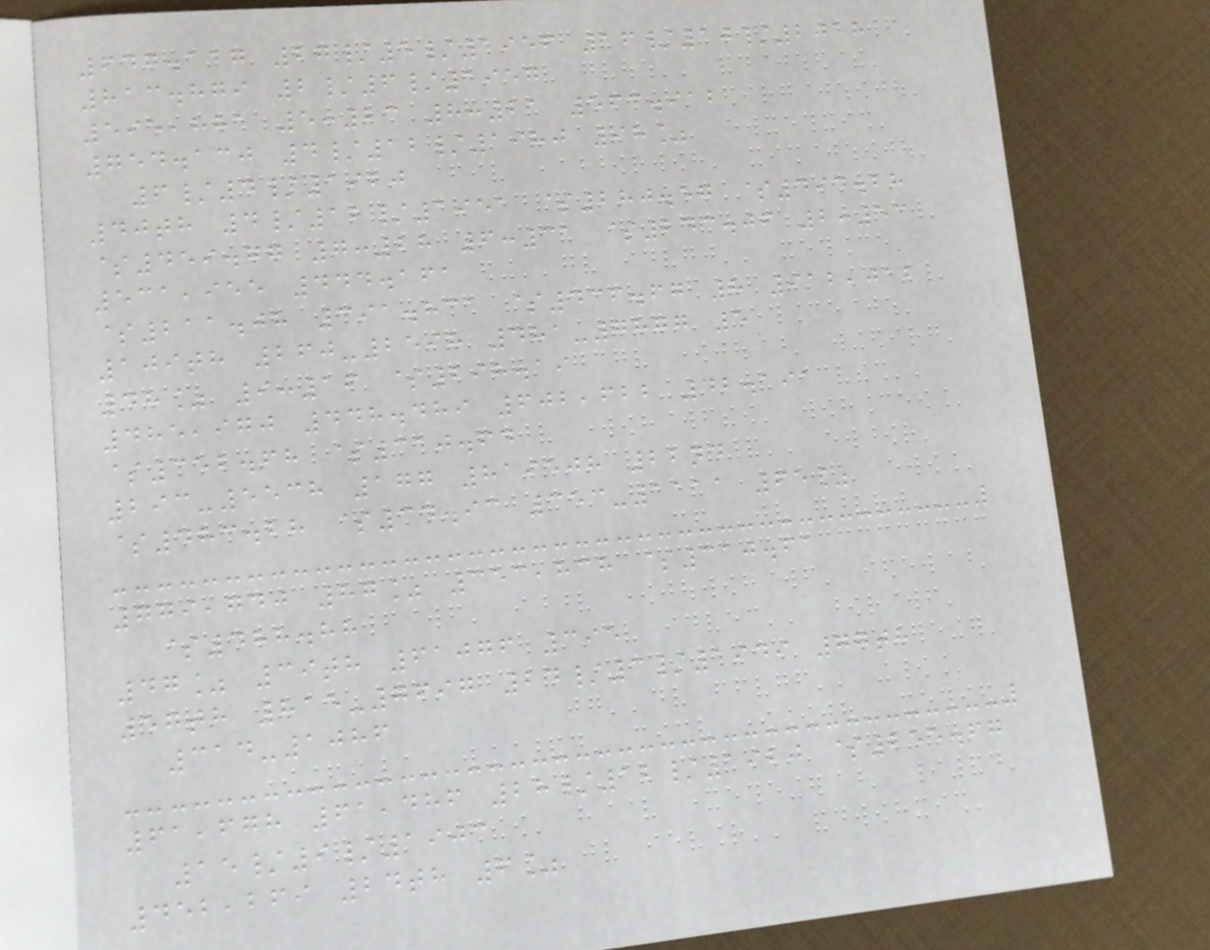647.117 27/5/1956 16/10/2018
813.879 2/6/1957
595,881 5:23 8:21 563.912
754.130 4/12/1980 98%
6/4/1920
40th 4/12/1951 $280.57 $494.28
$459.77 7:28 6:31 $243.06 2:53
531,955 444.161
$211.08 391.831 $436.67 8 912,012
109th 260-2598 481-7877 5
48% 9:16 $298.19
485,970 448.489 602,622 42.191
$352.68 $310.64
293-5538 177 819508 22nd
$483.28 $34.93 353-1111 65%
779,740 87% 353,838 $310.61
$488.88
47% 39th 61076 395
57th 815-7697 24/3/1949 77th
314-1086
61,678 61,486 28/12/1920 $255.67
15/9/1903
452,269 24th 6%
